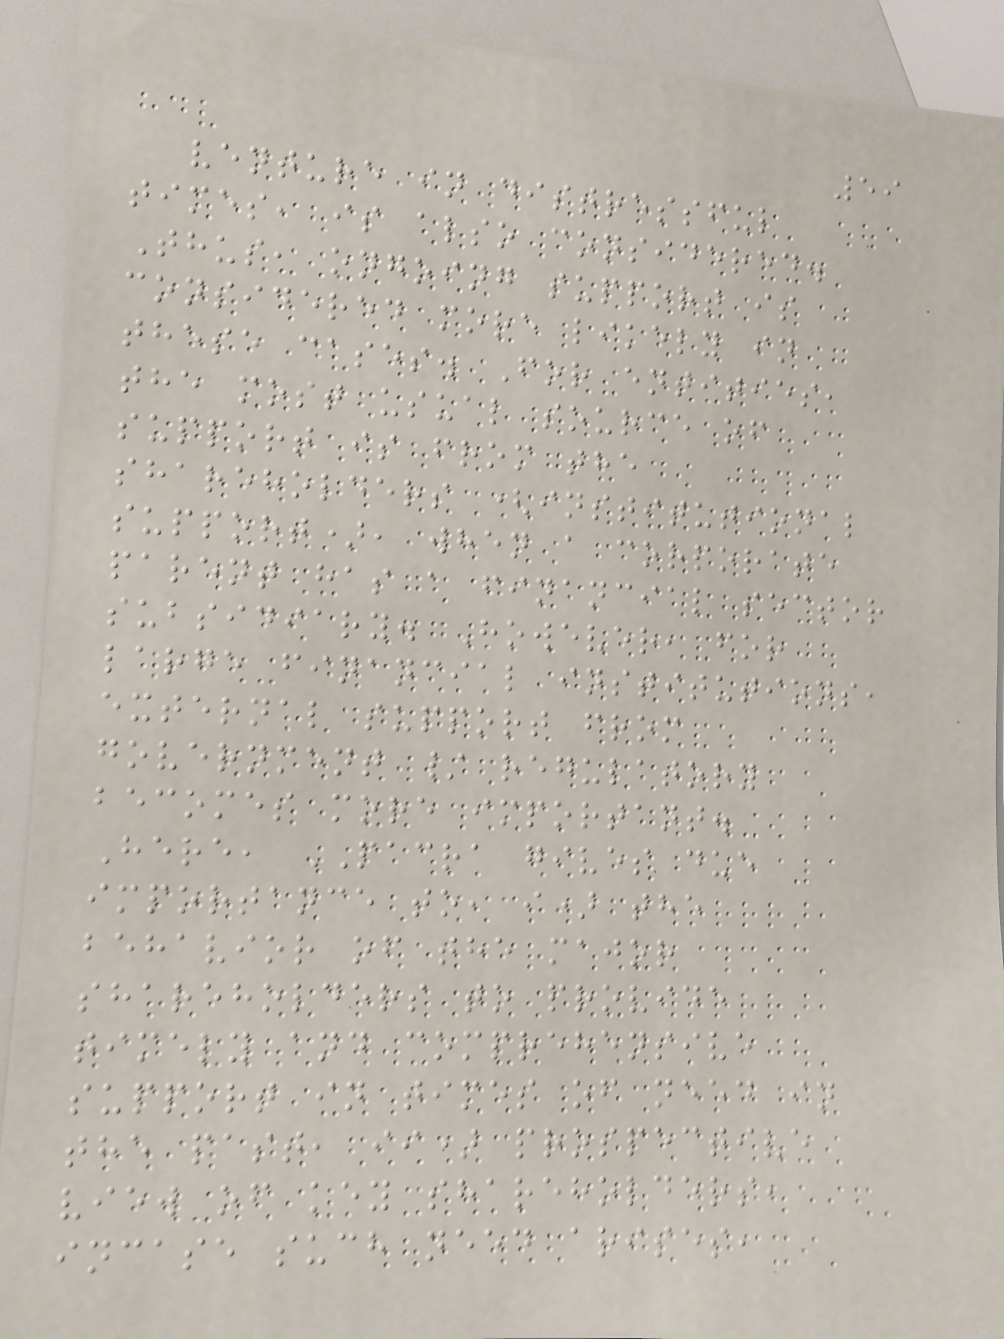59
venture in distressful
times, is also considered.
Thus, ongoing support is
considered more likely in
these cases. For entities,
the most usual source of
support is from the
shareholders (institutional
support), when a corporate
parent has a financial sector
subsidiary. However, for
large financial institutions,
external support from
government / regulatory
becomes more important.
Here, PACRA gives due
importance to, i) the
behavior of the major
shareholders to provide
timely and comprehensive
support in times of need in
the past, ii) prospective
view of key shareholders,
incase such need arises,
